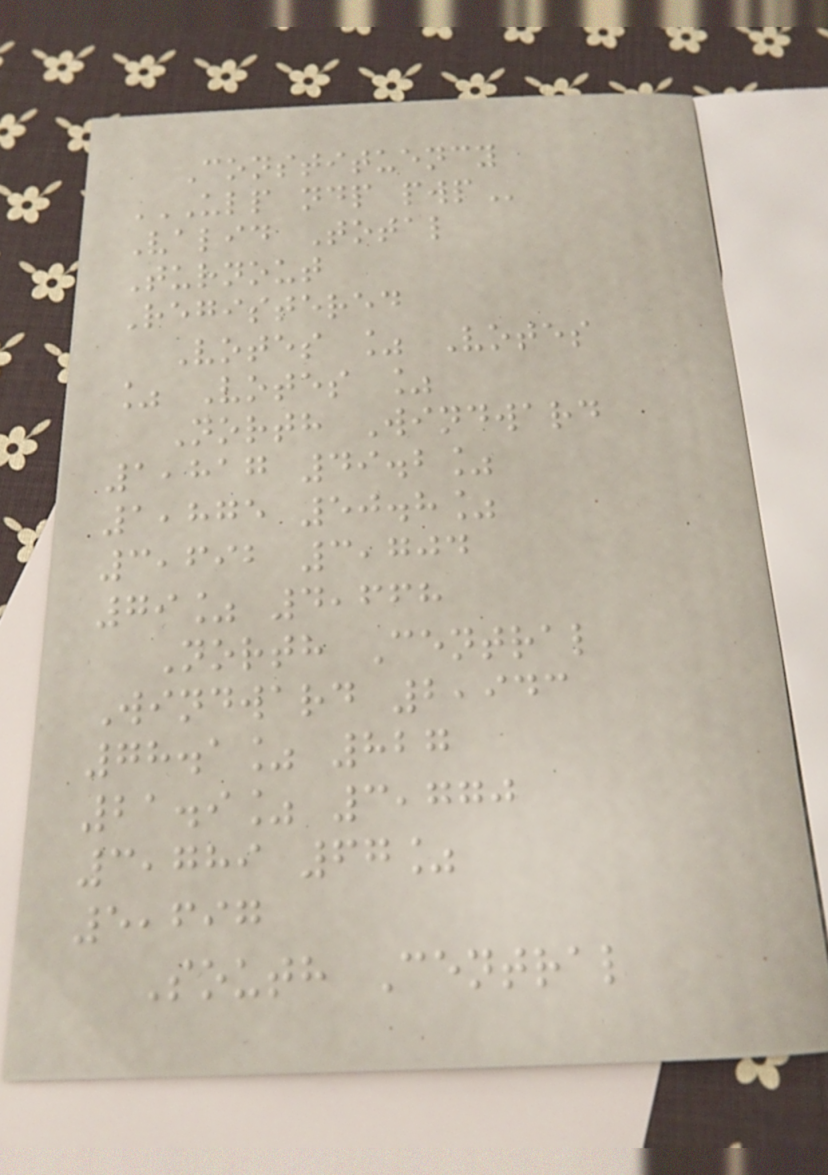Constituency
ULP NDP PWP
Valid Total
Turnout
Registered
Votes % Votes
% Votes %
North Windward
1,817 49.2%
1,875 50.8%
3,692 3,704
79% 4,668
North Central
Windward 2,943
78.1% 827
21.9% 3,770
3,789 67%
5,697
South Central
